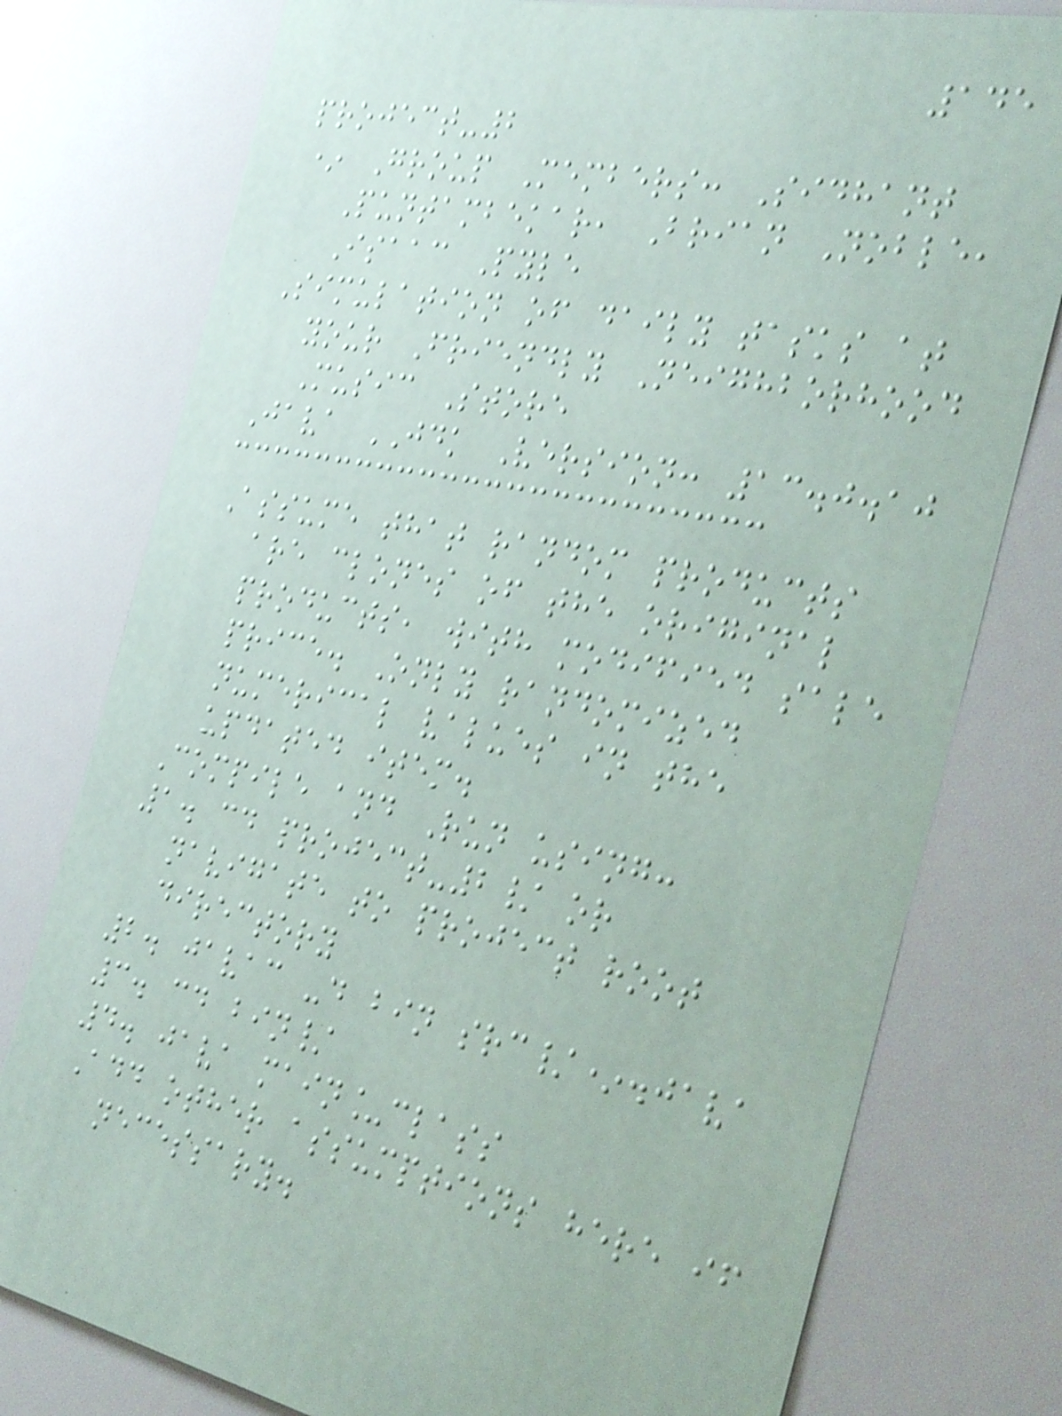145
project-2
* Group Members: Sidhant
Puntambekar, Brian Noble,
Isaac Pyle
Simulation of daily tasks at
your Friendly Neighborhood
Music Store
Java JDK Version: 13.0.10
Assume that random products
are clones of the original
products, with modified sale
price. Only randomized
numerical values in the
updated item.
Compile and Run using:
1. cd project-2/ or
navigate to project root
directory
2. javac -d bin src/*.java
3. cd bin/
4. java main_class
Add other assumptions here if
necessary.
